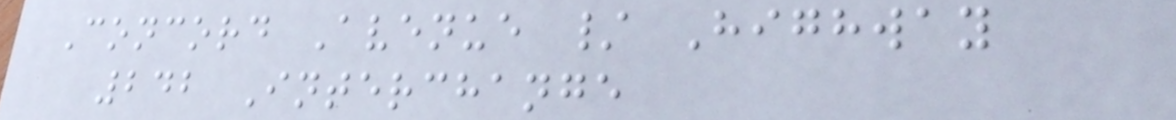Concord Avenue / Highway
242 Interchange
